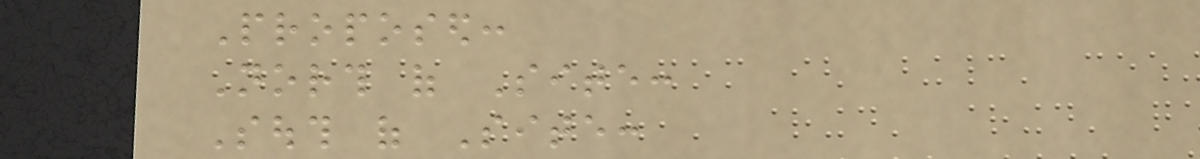Proposed:
North of Site:
South of Site:
